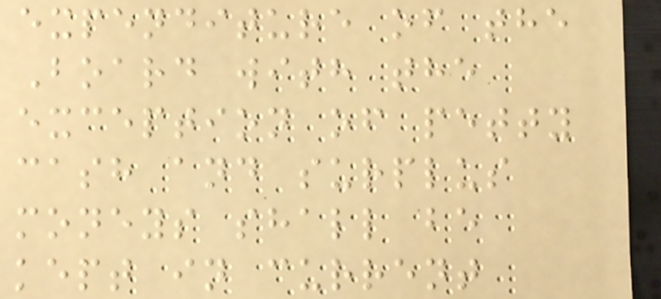expenditure of the
Board with the
exception of petty
cash and surplus
moneys shall be
kept in current
